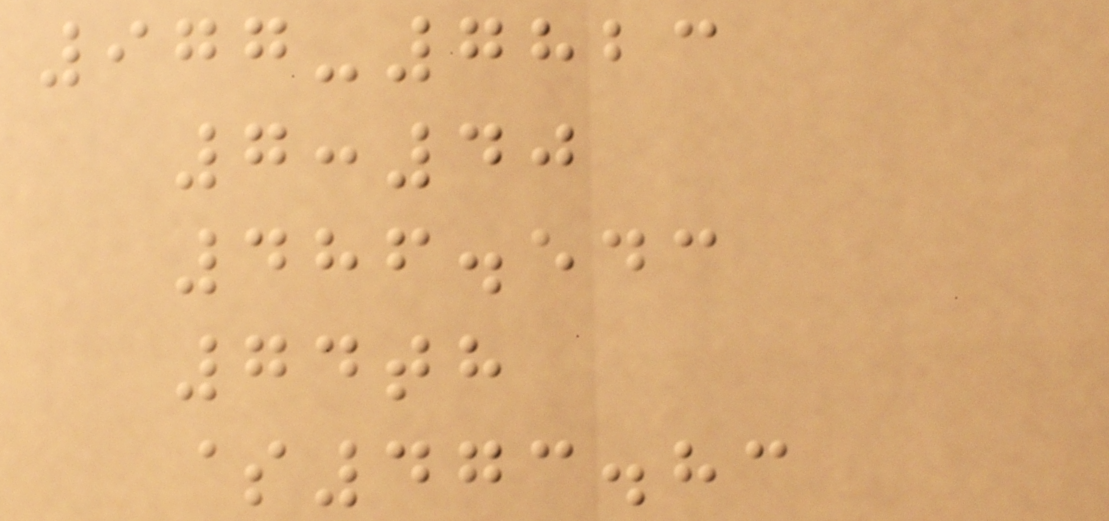977-7823
7:40
486.543
74th
$473.83
